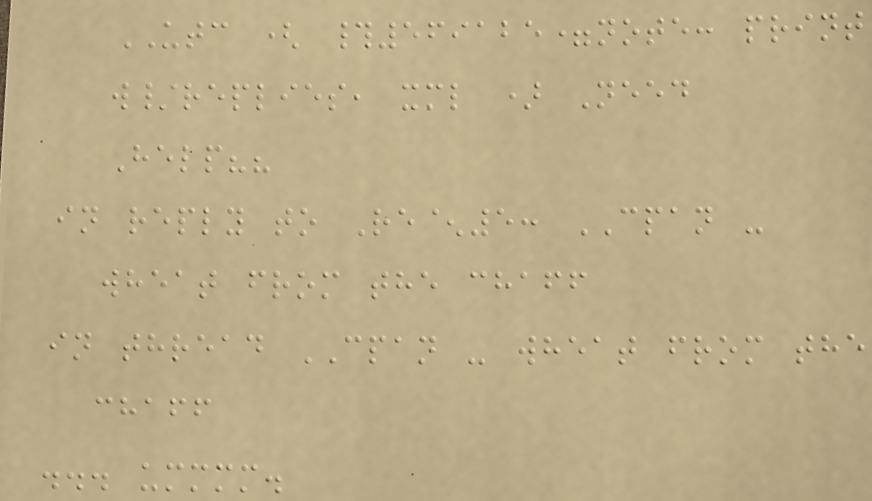UTC ( #569125=note: print
w/replies, xml ) Need
Help??
in reply to Re^5: CPAN -
wheat from the chaff
in thread CPAN - wheat from the
chaff
... ummmm.
